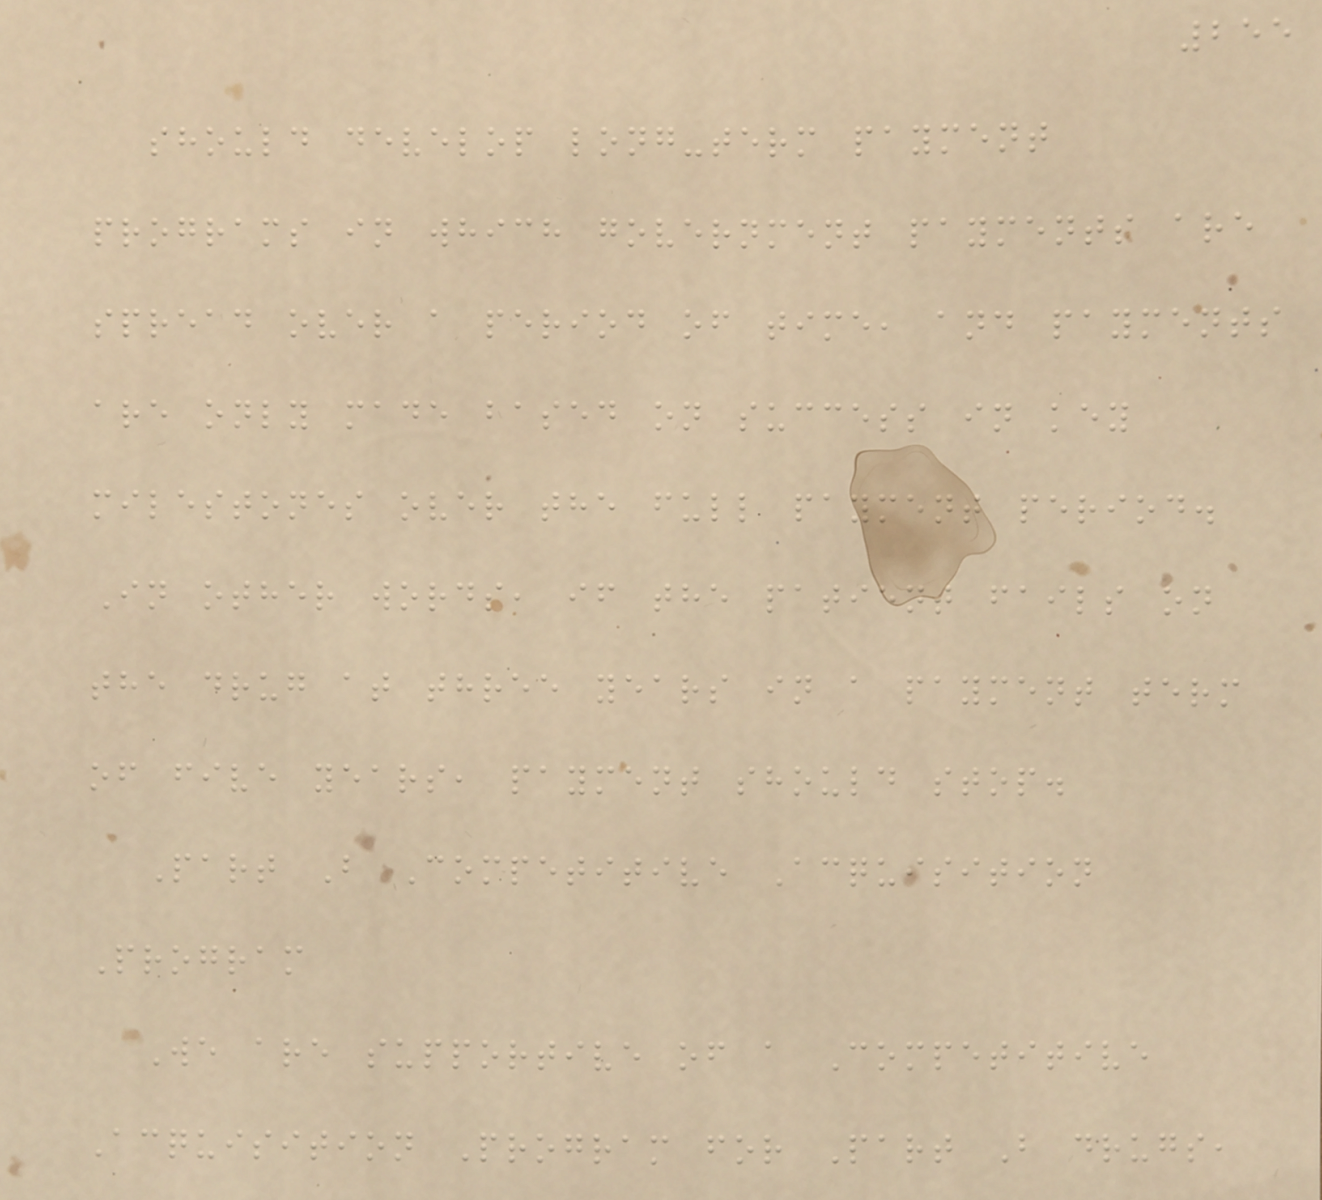255
should develop long-term payment
programs in which government payments are
spread over a period of time, and payments
are only made based on success in key
milestones over the full payment period.
In other words, if the patient fails on
the drug at three years in a payment term
of five years, payment should stop.
Part B Competitive Acquisition
Program
We are supportive of a Competitive
Acquisition Program for Part B drugs,
